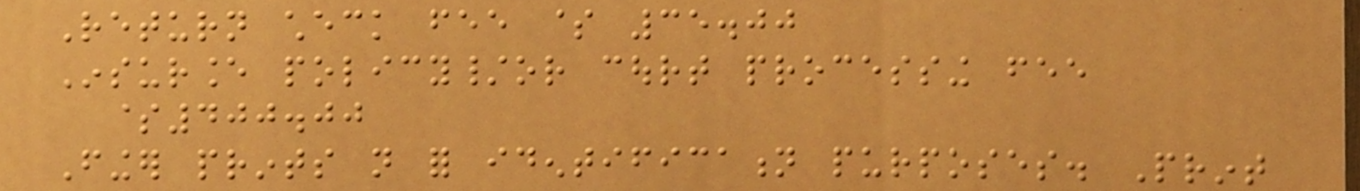Return check fee $ 35.00
Insurance policy/or court processing fee
$400.00
Finger prints not for identification purposes. Print
